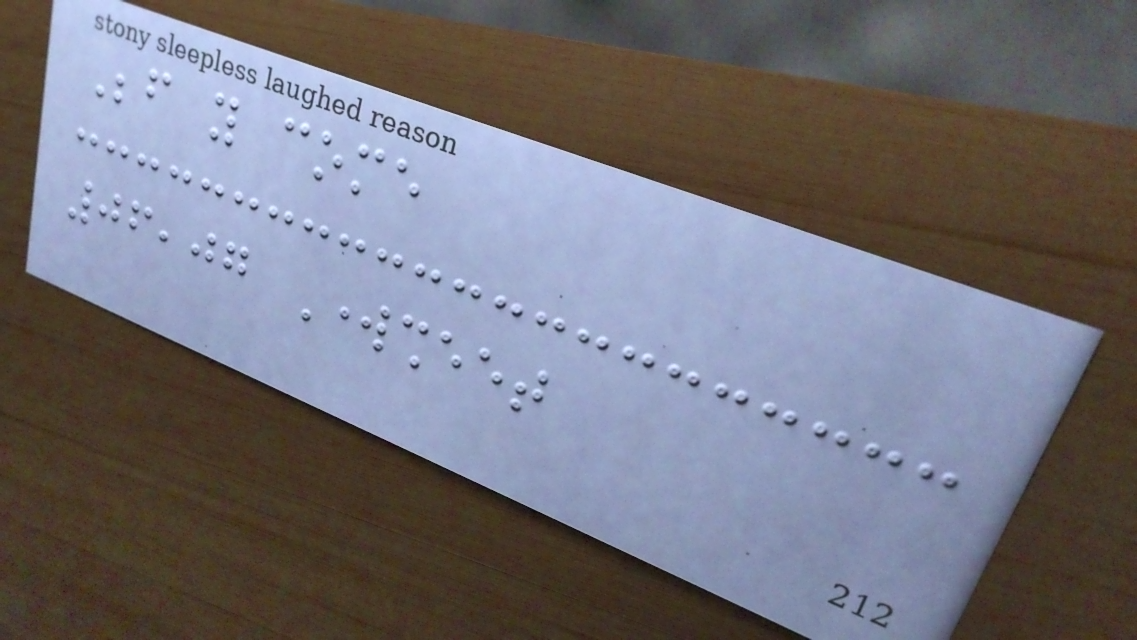Before you come
06,07 Worksheet
